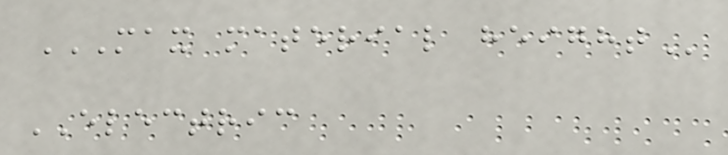MAX MATERIAL HEIGHT
ELECTRIC
